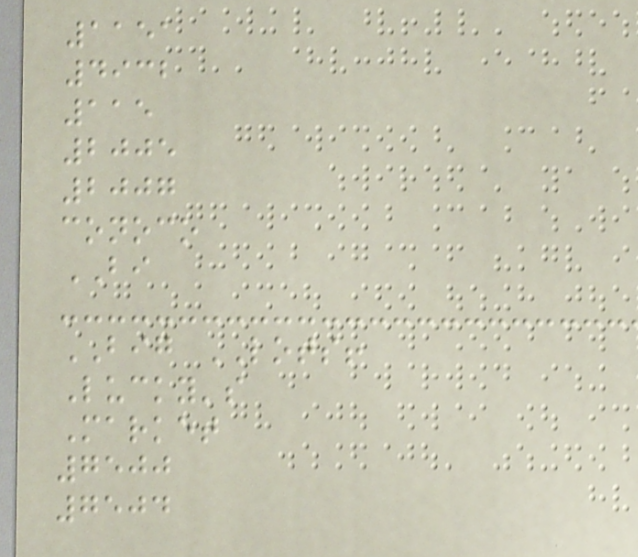1151
4932
115
2005
2007
conoco
BI
BIG LOTS!
Lucky's
Market
7500
7504
